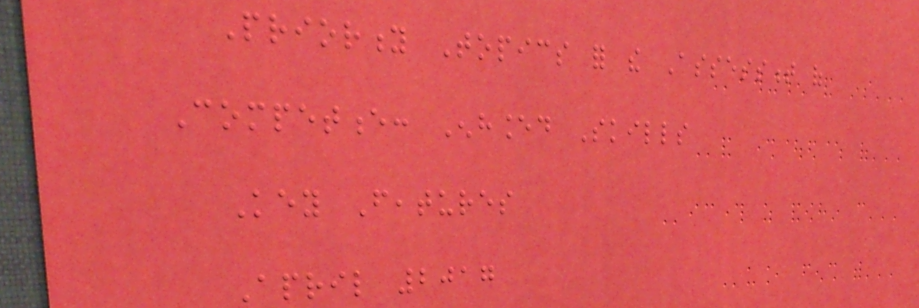Priority Topics for the Assessment of
Competence: Enhanced Skills
Key Features
April 2017
